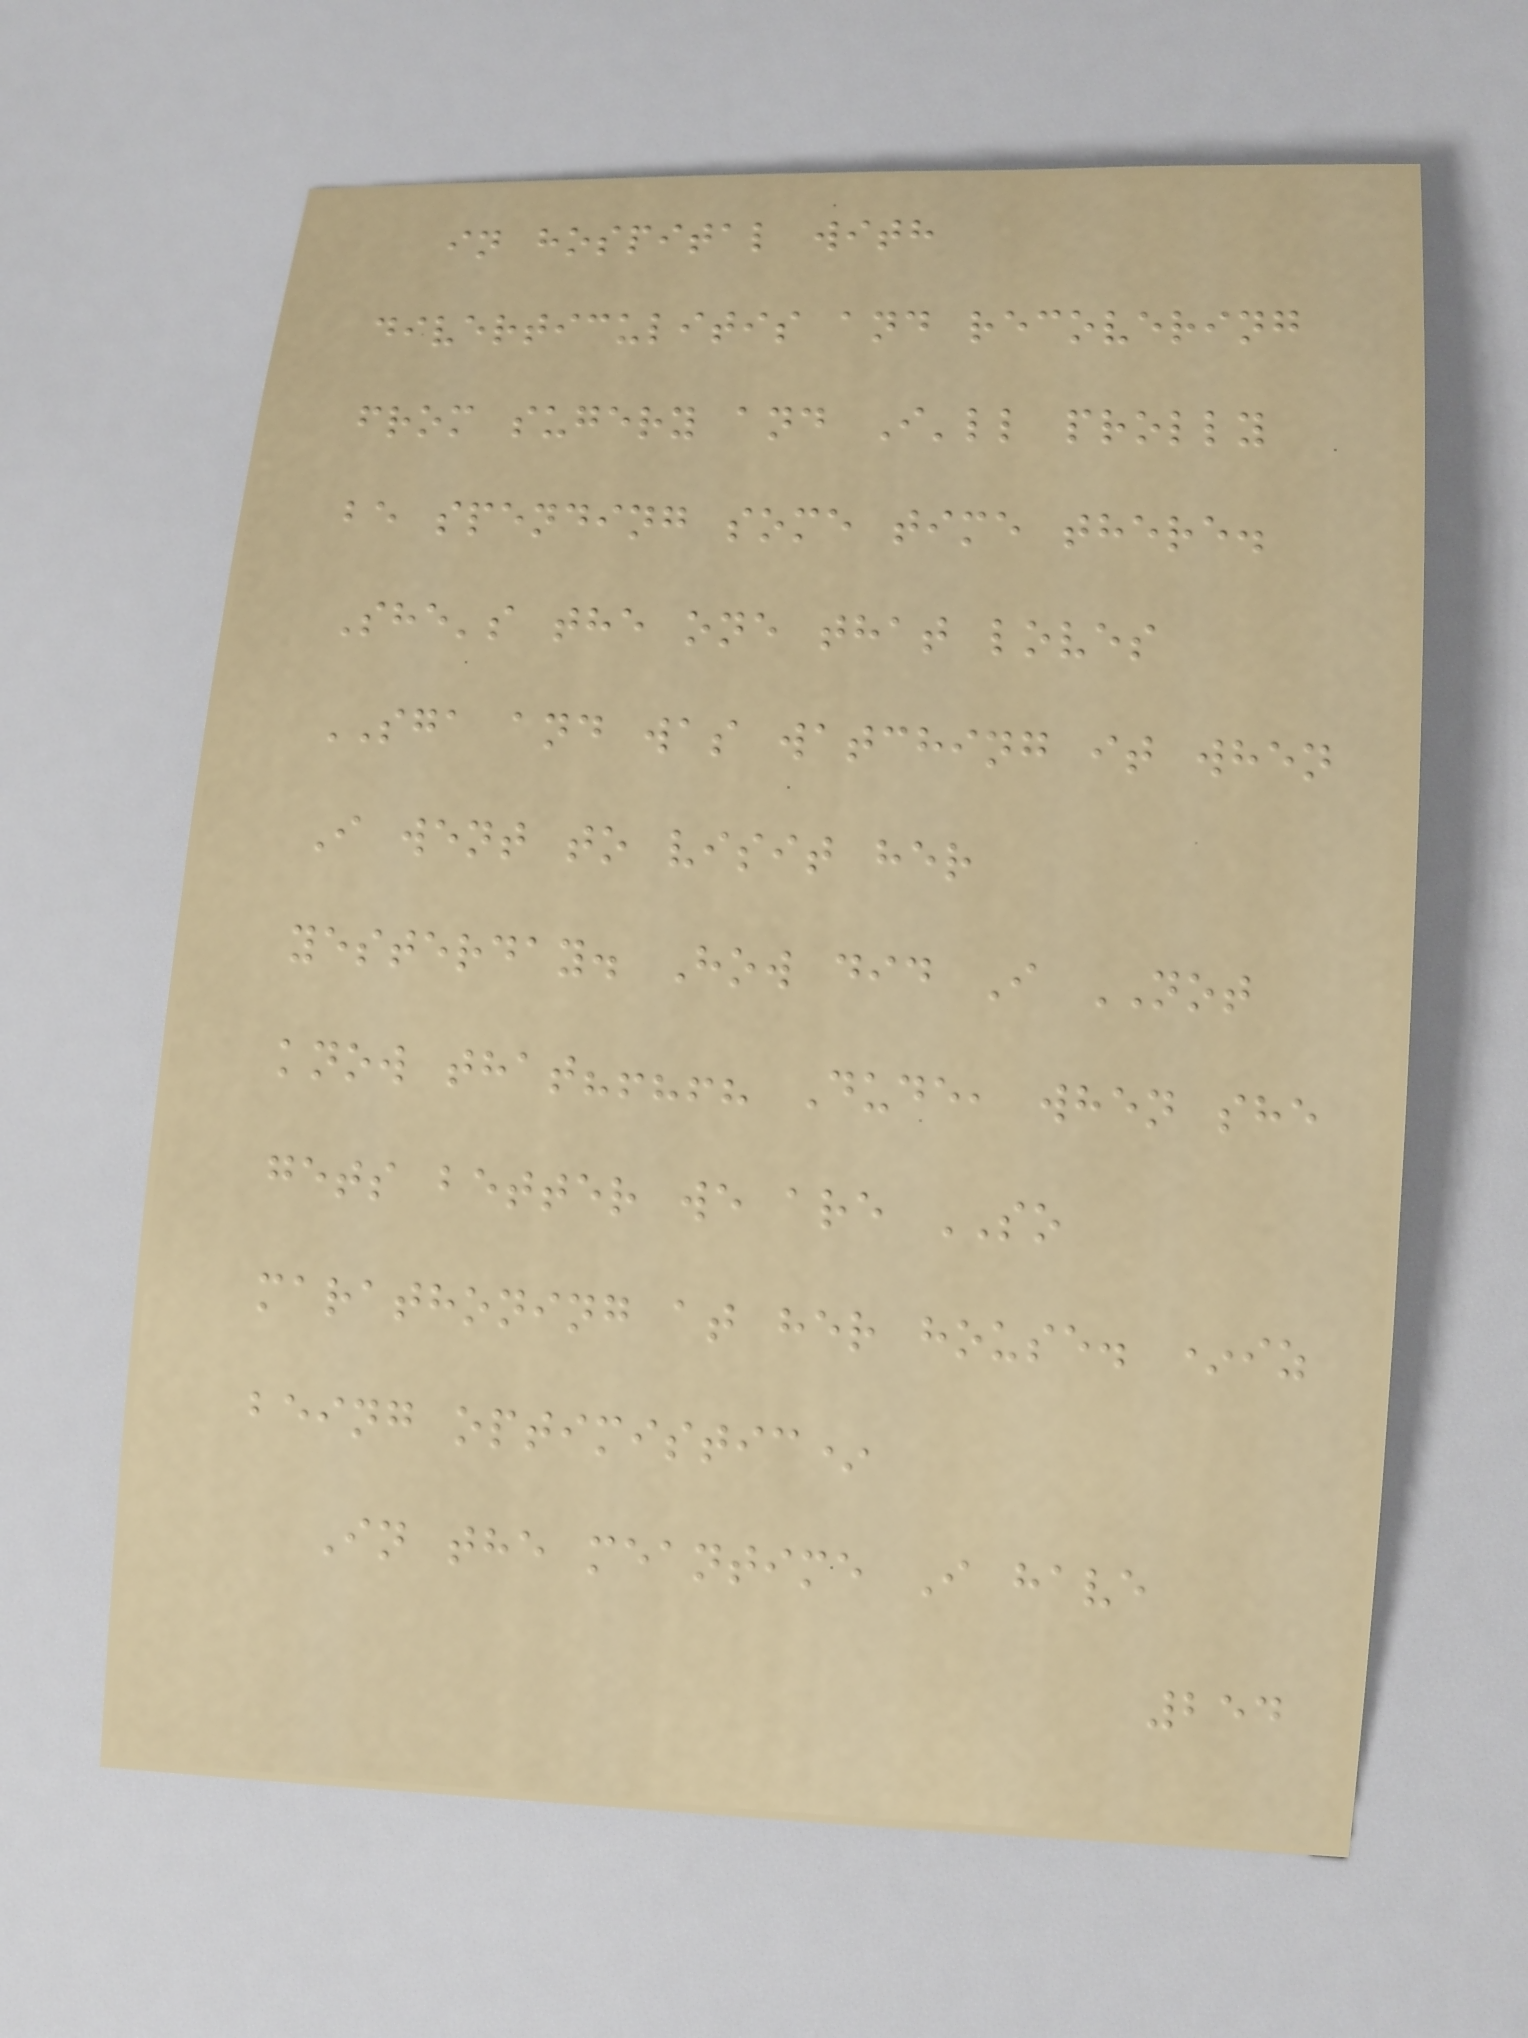in hospital with
diverticulitis and recovering
from sugery and I'll prolly
be spending some time there.
She's the one that loves
SGA and was watching it when
I went to visit her
yesterday. How did I NOT
know that?!?!? Dude, when she
gets better we are SO
marathoning at her house. *iz
being optimistic*
In the meantime I have
254
